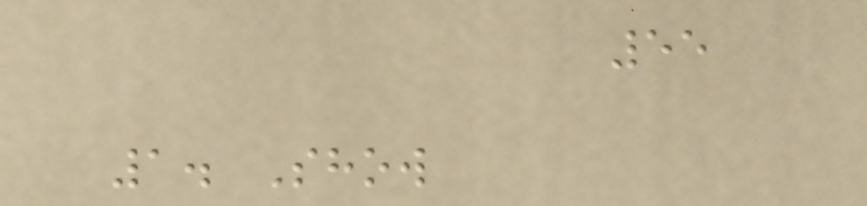55
1. Show
